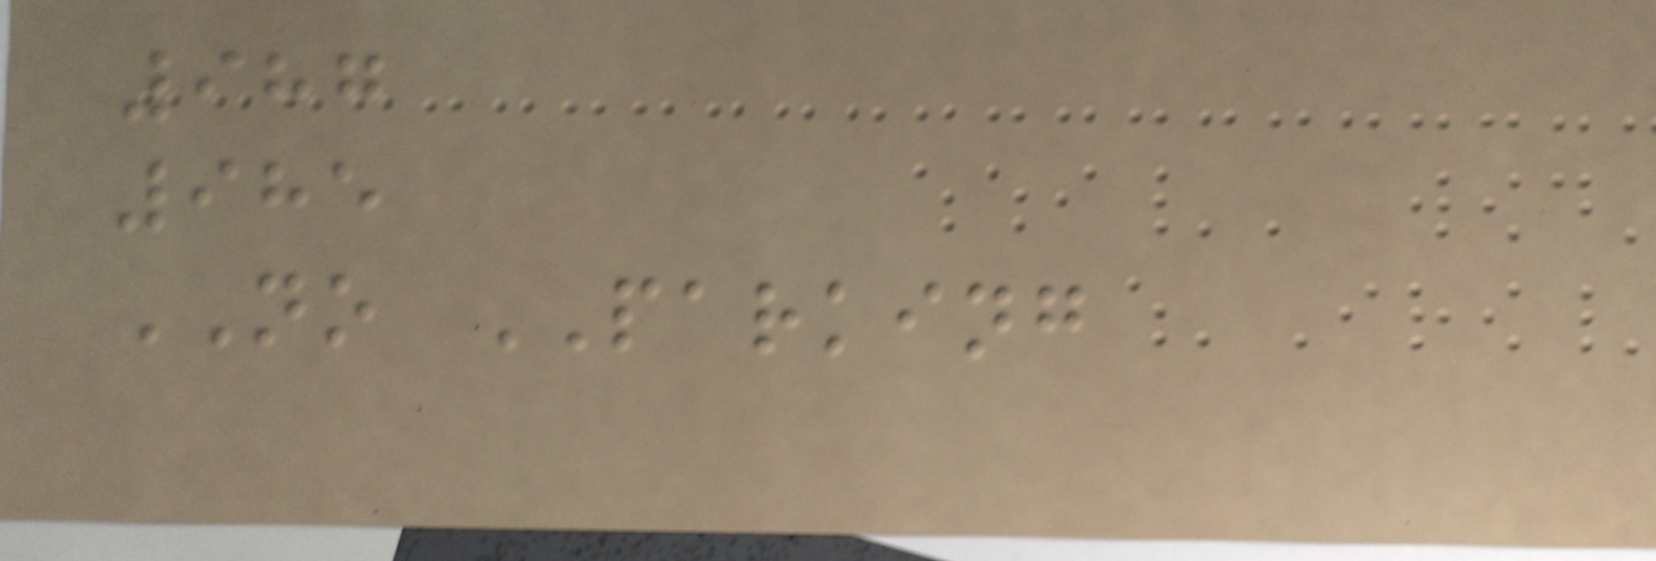987
985
NO PARKING
